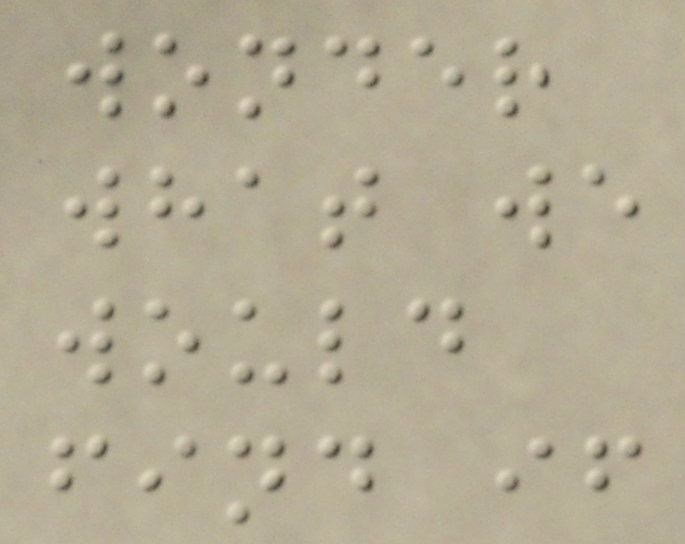wonder
what we
would
find if
